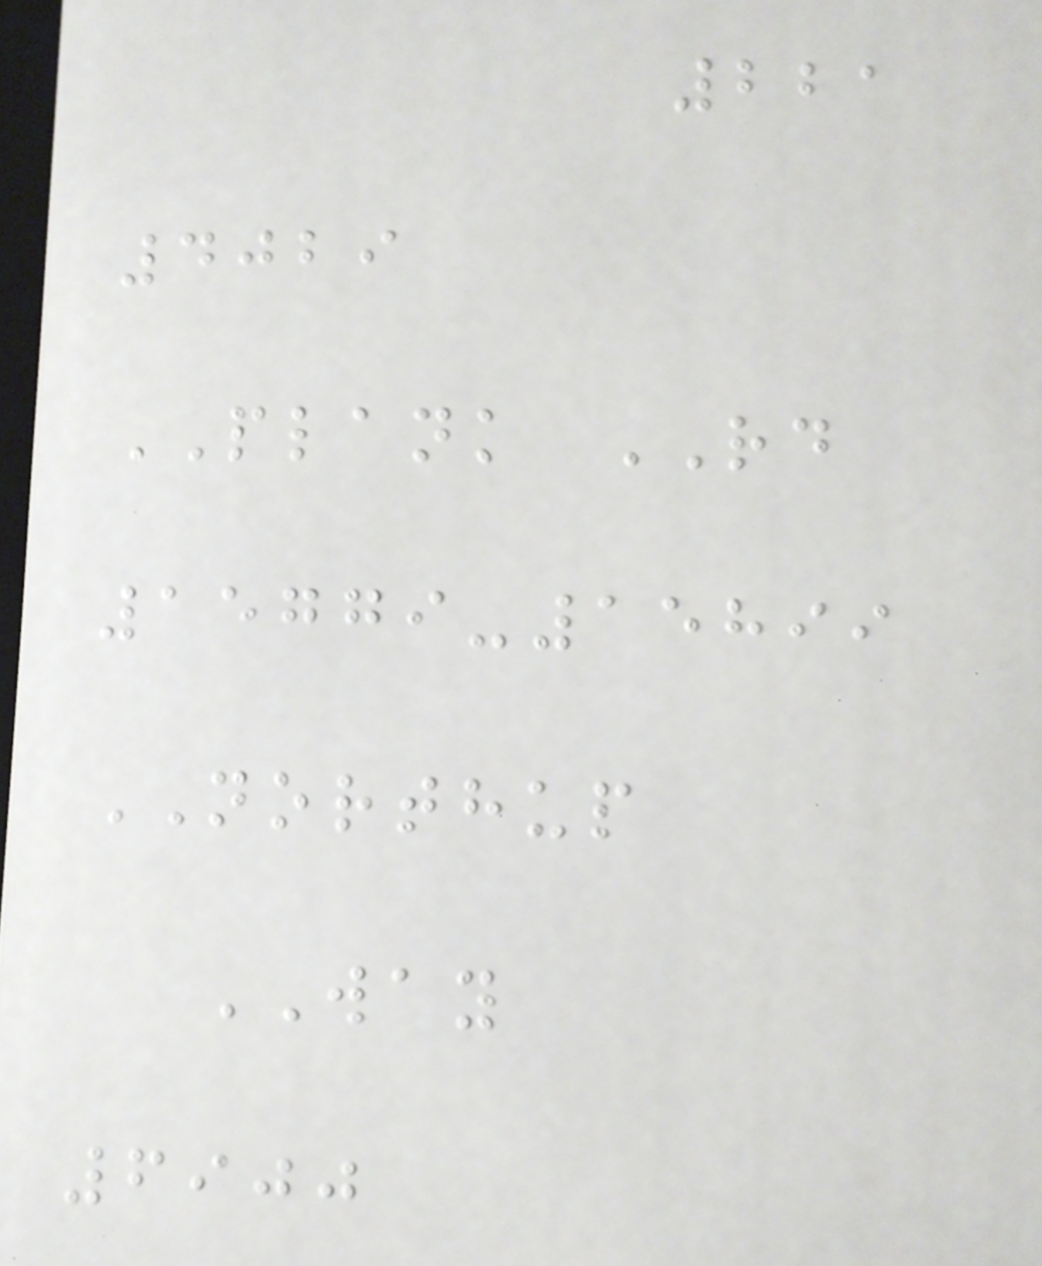221
4029
PLANK RD
15779-15899
NORTHUP
WAY
6900
